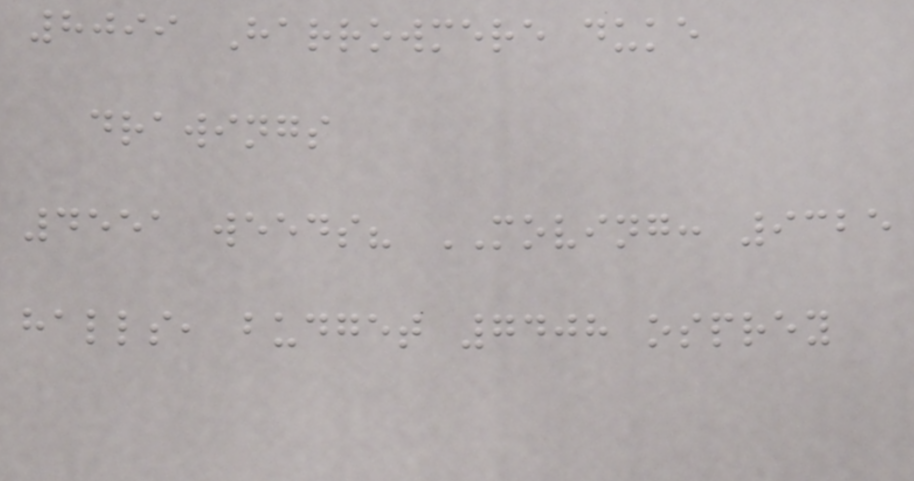8099 Harrowmere duke
drawings
4551 weeds? MOVING: 9325
halls, budget 7408 osprey
